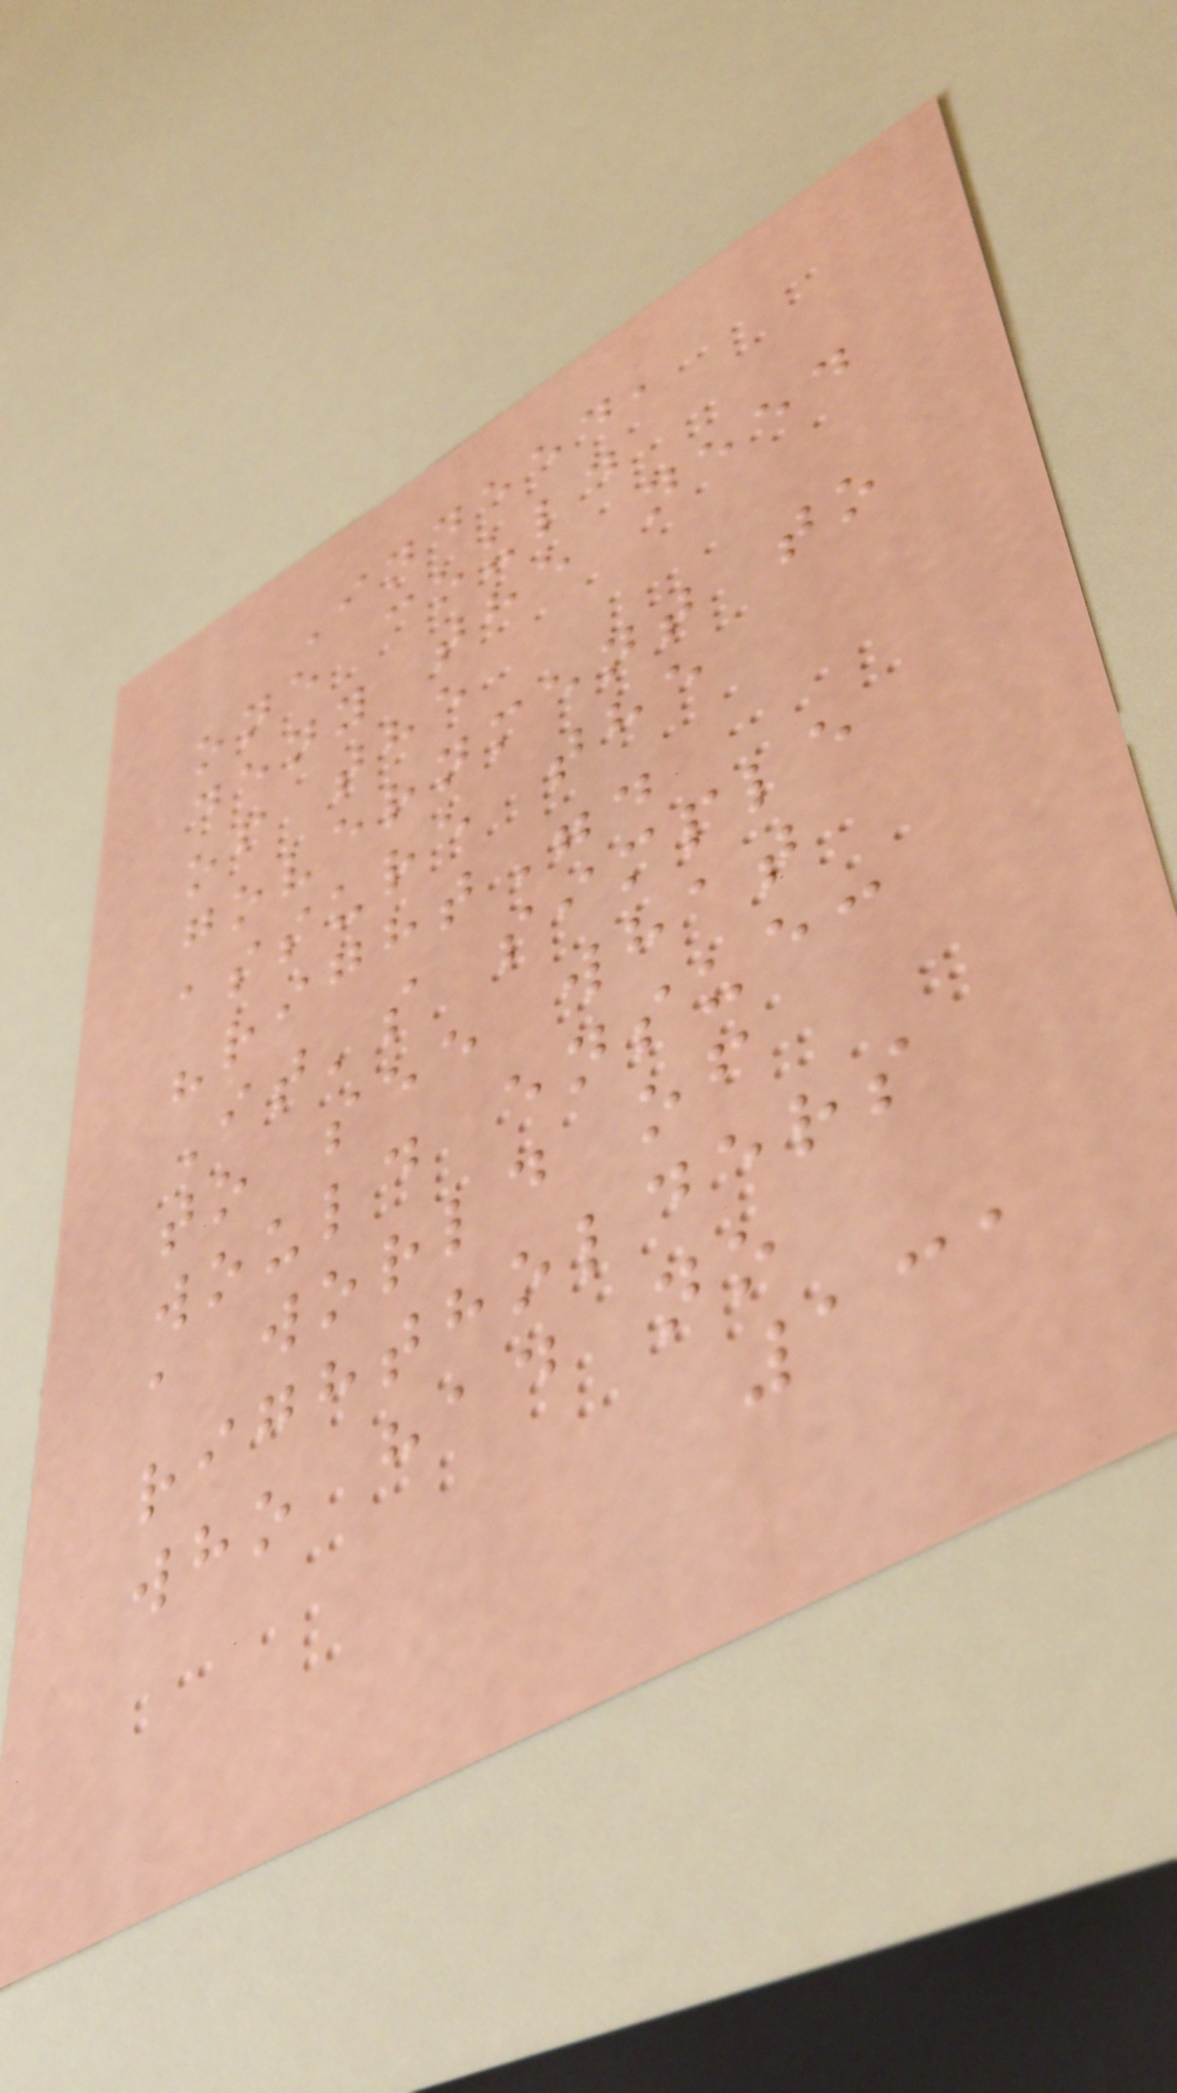Indeed,
one could
deny the need
of the
government to
assure the
"right".
It's simple
to see what
would ensue:
a world of
rightholders
who had no
131
